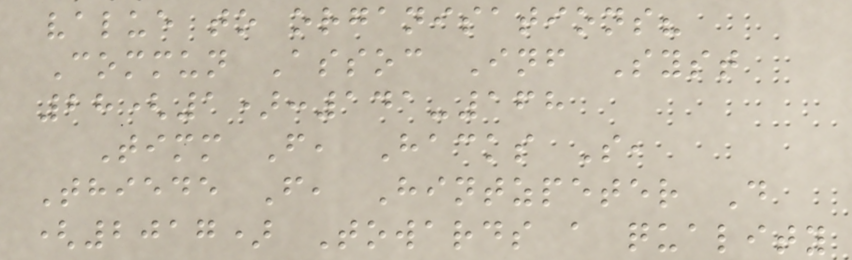value to organisations?
Commun Assoc Inf Syst
28(1):141-168
Timm F, Hacks S,
Thiede F, Hintzpeter D
(2017) Towards a quality
